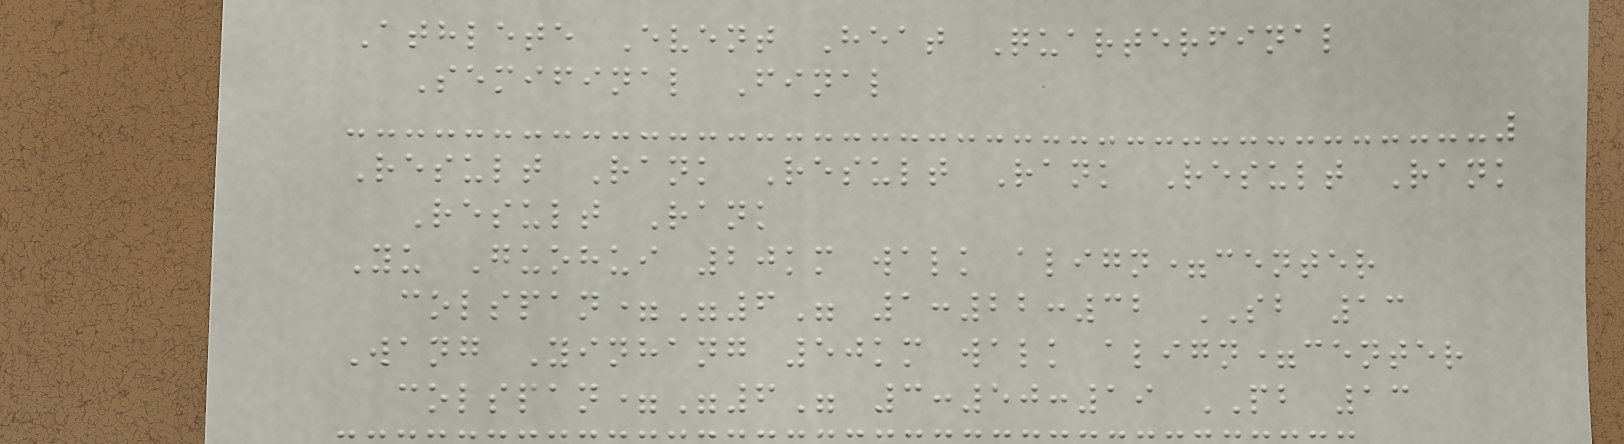Athlete Event Heat Quarterfinal
Semifinal Final
Result Rank Result Rank Result Rank
Result Rank
Yu Guohui 20km walk align=center
colspan="6" 1:22:32 SB 13
Wang Yinhang 50km walk align=center
colspan="6" 3:50:19 PB 13
